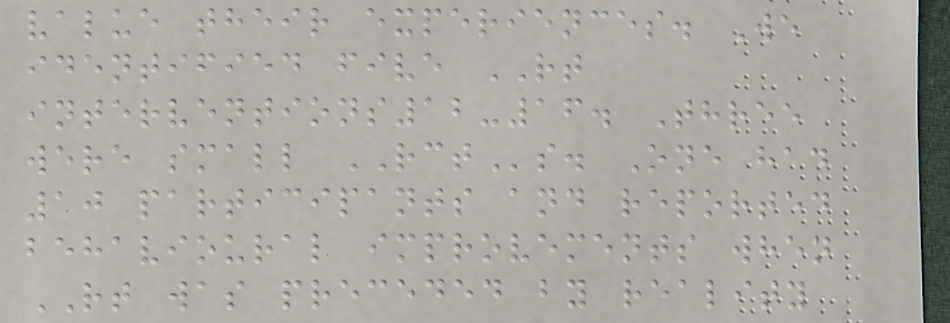value their experiences. We
identified five RT
interventions12-16. Three
were small RCTs. One had
10 participants and reported
behavioural improvements when
RT was preceded by reality
